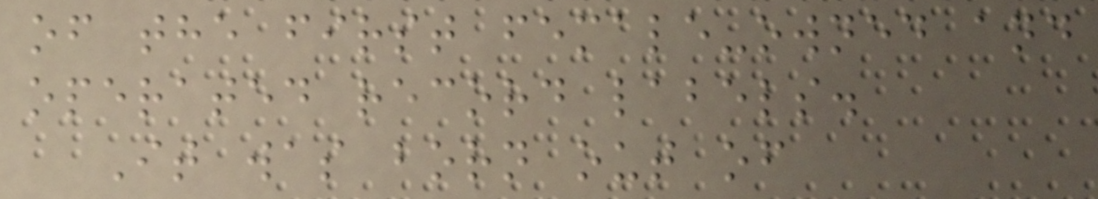of the first female-owned and
operated record labels.
It was born out of
